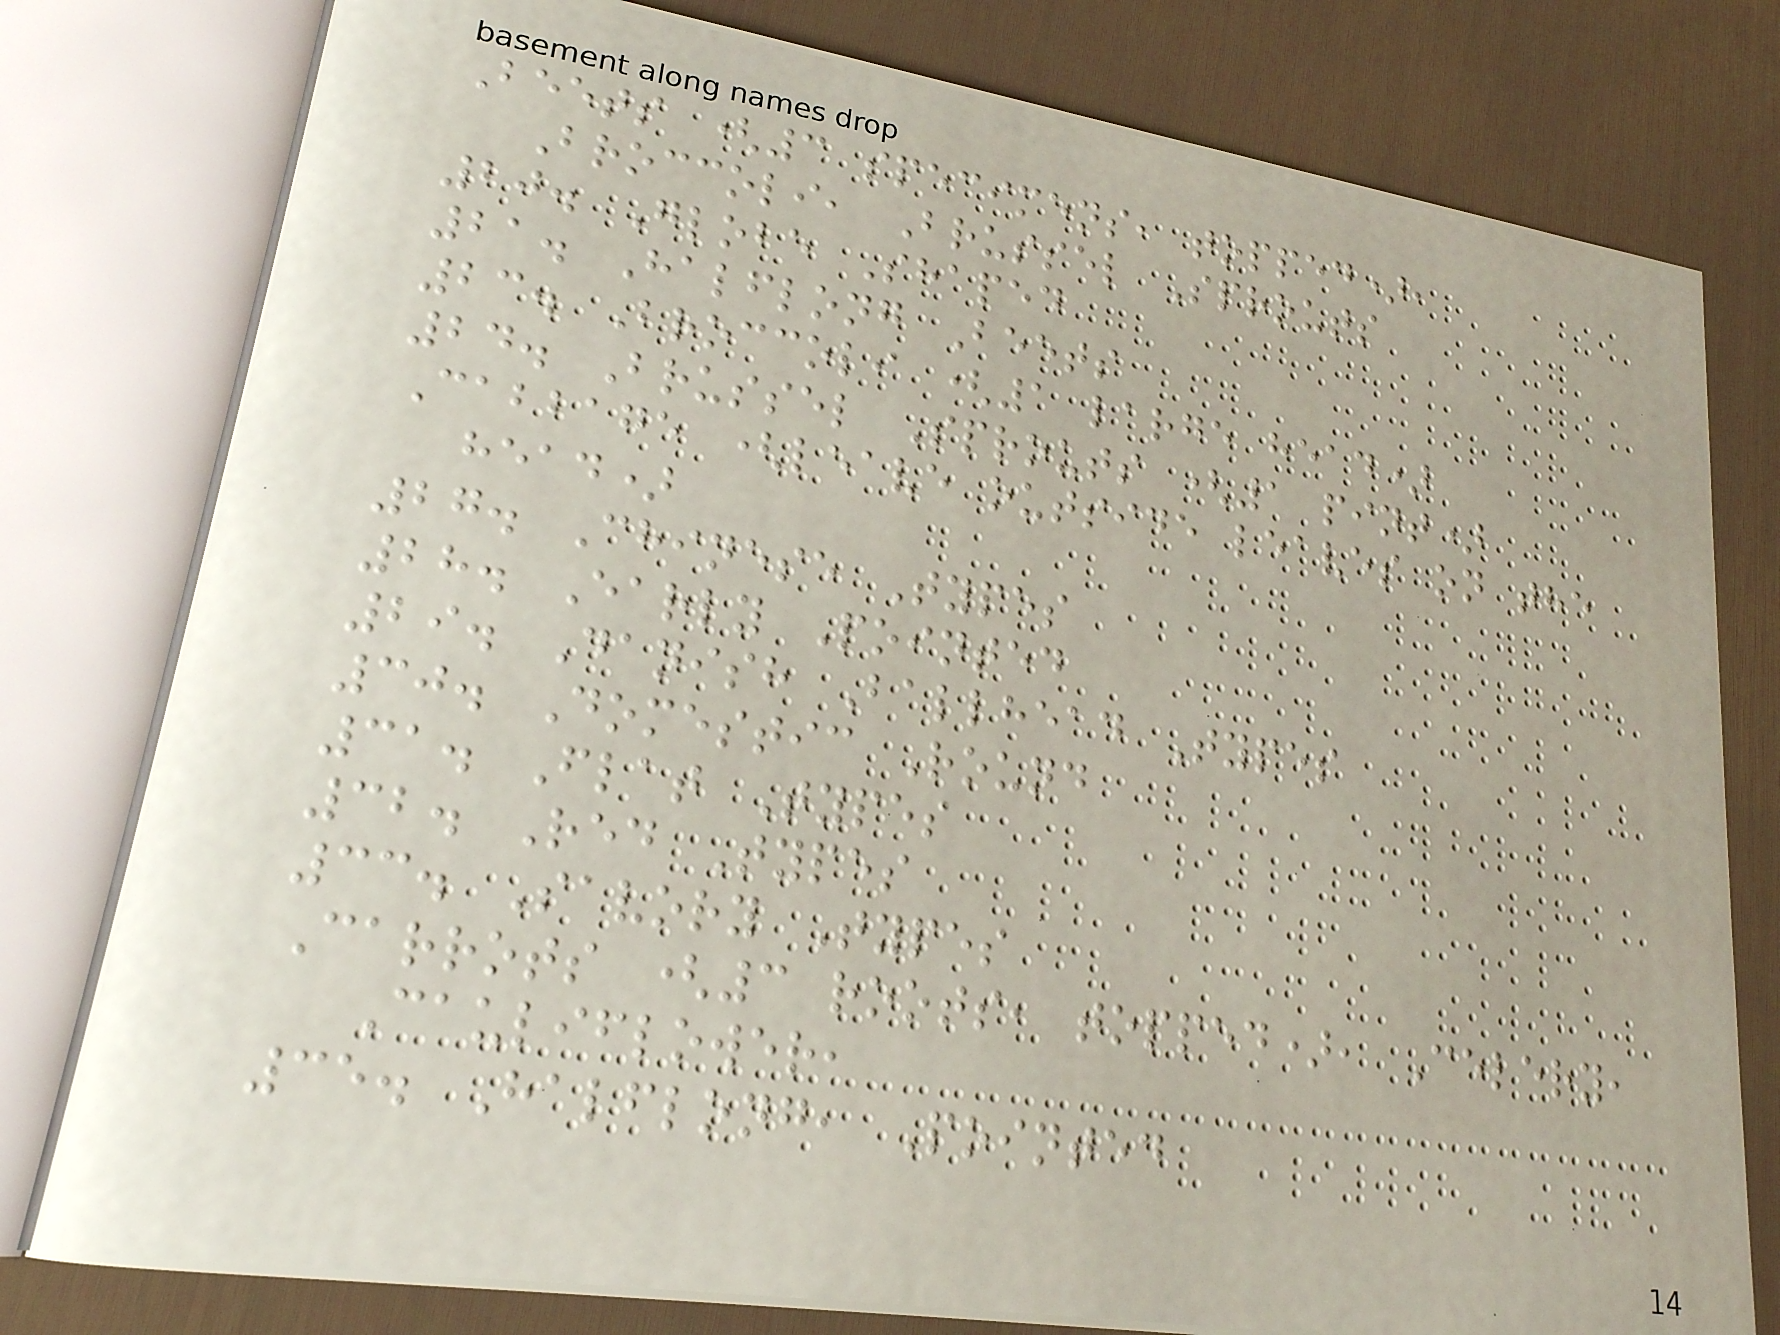Beets (3 specimens, topped),
Broccoli, Brussel Sprouts
20. Globe Shaped
21. Halflong Beets
23. Broccoli (1 large head)
24. Brussel Sprouts (1 pint)
Cabbage (leave outside leaves on the
head)
27. Chinese Types
28. Early Pointed
29. Danish Ballhead Types
30. Domestic Round
31. Flat Types
32. Red Types
33. Savory Types
Carrots (3 roots, topped), Celery,
Cauliflower,
35. Halflong, Pointed
